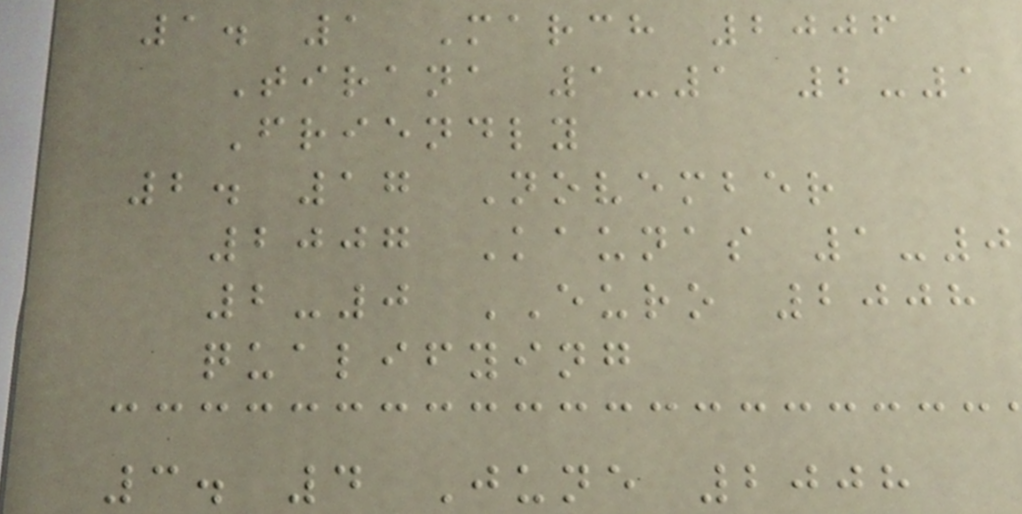1. 1 March 2006
Tirana 1-1 2-1
Friendly
2. 17 November
2007 Kaunas 1-0
2-0 EURO 2008
qualifying
3. 4 June 2008
